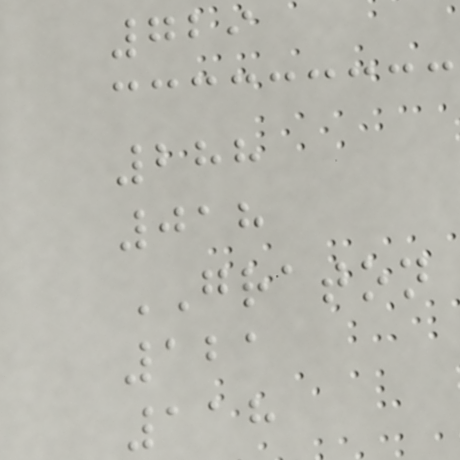729
288
018
GRATON
121
118
